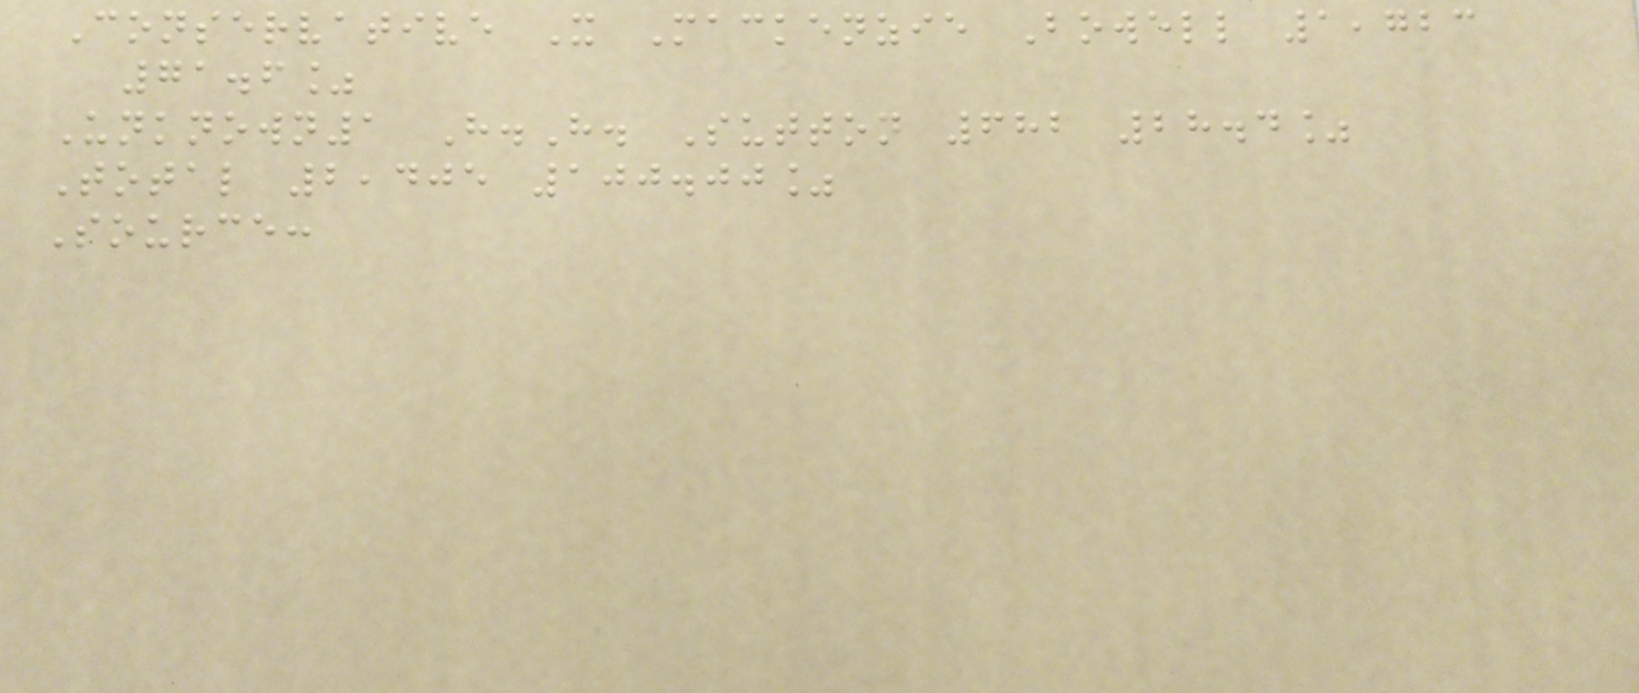Conservative X Mackenzie Bowell 1,723
71.6%
Unknown1 H.H. Sutton 682 28.4%
Total 2,405 100.00%
Source:
